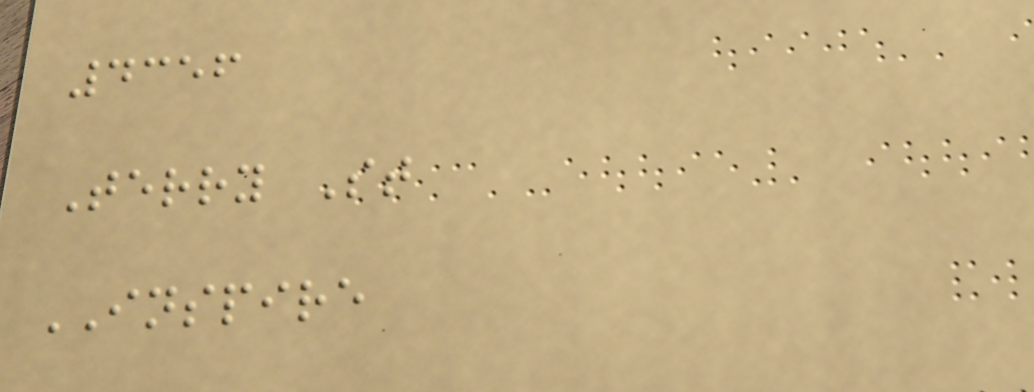4356
Terry St
INSPIRE
